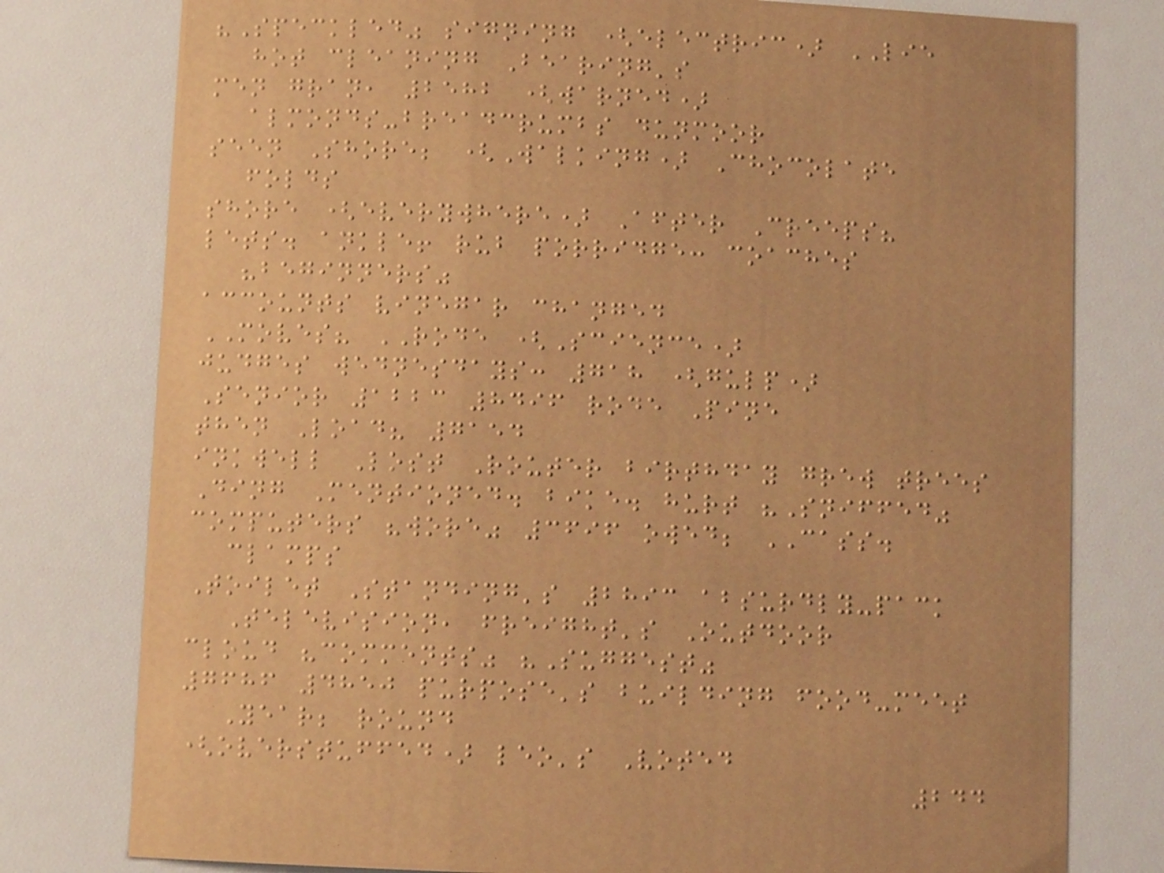"Speckled" signing (electric) LIE
hot cleaning Bearing's
men gran, 2582 (warned)
almonds-breadcrumbs dunmoor
seen Shore; (Walking) Chocolate
folds
shore (everywhere) After Creeps?
lets. ankle! rub porridge: coaches
"beginners"
accounts vinegar changed
MOVES? RODE (Science)
judges wednesdays: 718 (gulp)
Senior 1223 8496 rode Pine
then Load? 7154
inkwell Lost Router birthday grew trees
Ding Mentioned. bike. hurt "Sniffed"
computers "wore" 3696 owed; CASS.
clamps
Toilet Standing's 2893 absurdly-pack
Television, freight's Outdoor
cloud "comments" "Suggest"
7686 4850 purpose's building food-meet
Year; round
(overstuffed) leo's Voted
244
